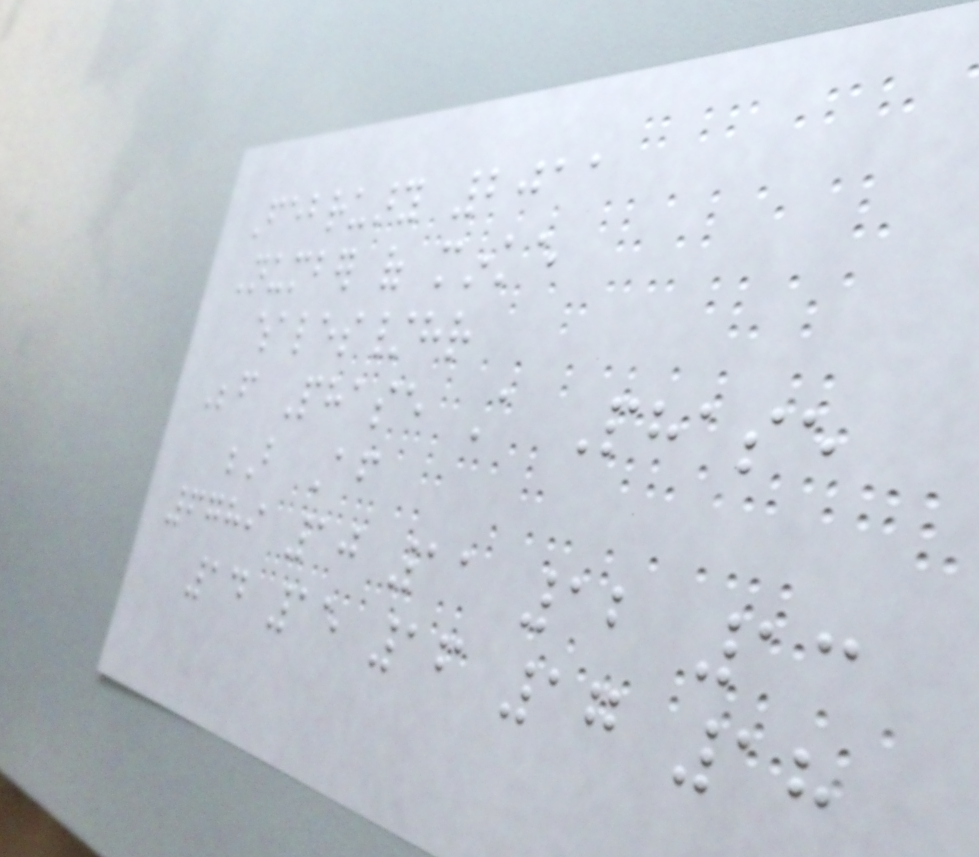February 2011
Number of minke
whales/hr
Before Phase A Phase
B After
6789 10 11 12 13
14 15 16 17 18
